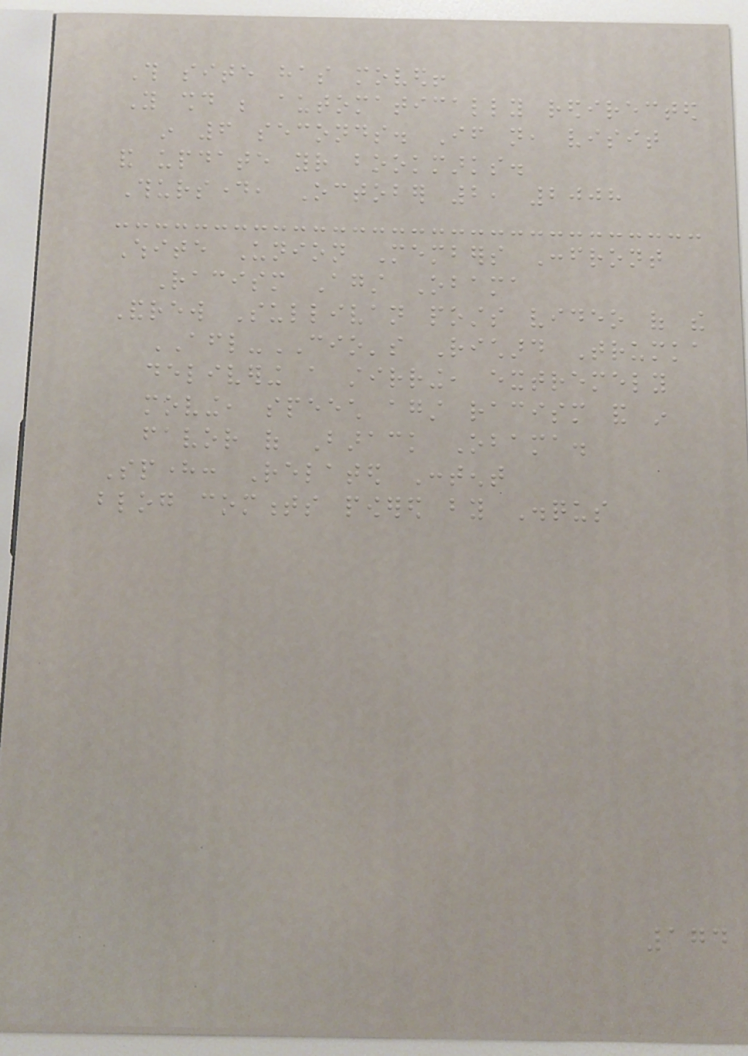This site has moved!
You should be automatically redirected
in 6 seconds. If not, visit
and update your bookmarks.
Thursday, October 2, 2008
White Union Members Confront
Racism Against Obama
Andrew Sullivan posts video of the
AFL-CIO's Richard Trumka
delivering a stirring, extremely
moving, speech against racism and in
favor of Barack Obama.
Sphere: Related Content
blog comments powered by Disqus
174
